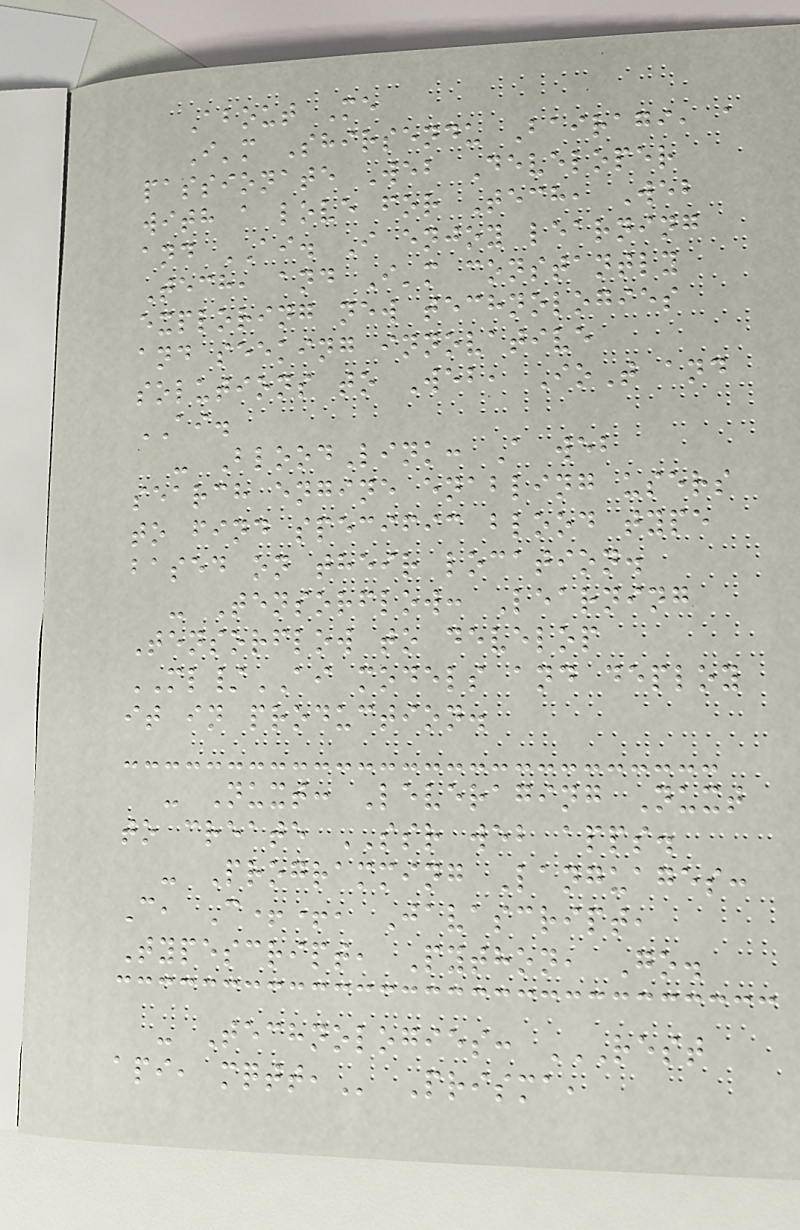About Me
I'm Shirsendu Bairagi, a
passionate Web Developer
with a love for Tech, Web
and AI. I enjoy learning
Tech, and I'm constantly
exploring new technologies
and seeking innovative
solutions to Web, IoT and
AI.
- BloodLink: A web
search engine enabling users
to find specific blood type
based on their location.
- Tensorflow: Learning
Tensorflow to develop
ML/AI models and deploy
it in production.
- Nuxt: Leveraging Nuxt
to create SSR web apps.
- Programming Languages:
C, C++, Javascript,
Typescript, Python, Go.
- Technologies: REST
API, MQTT, Prisma,
